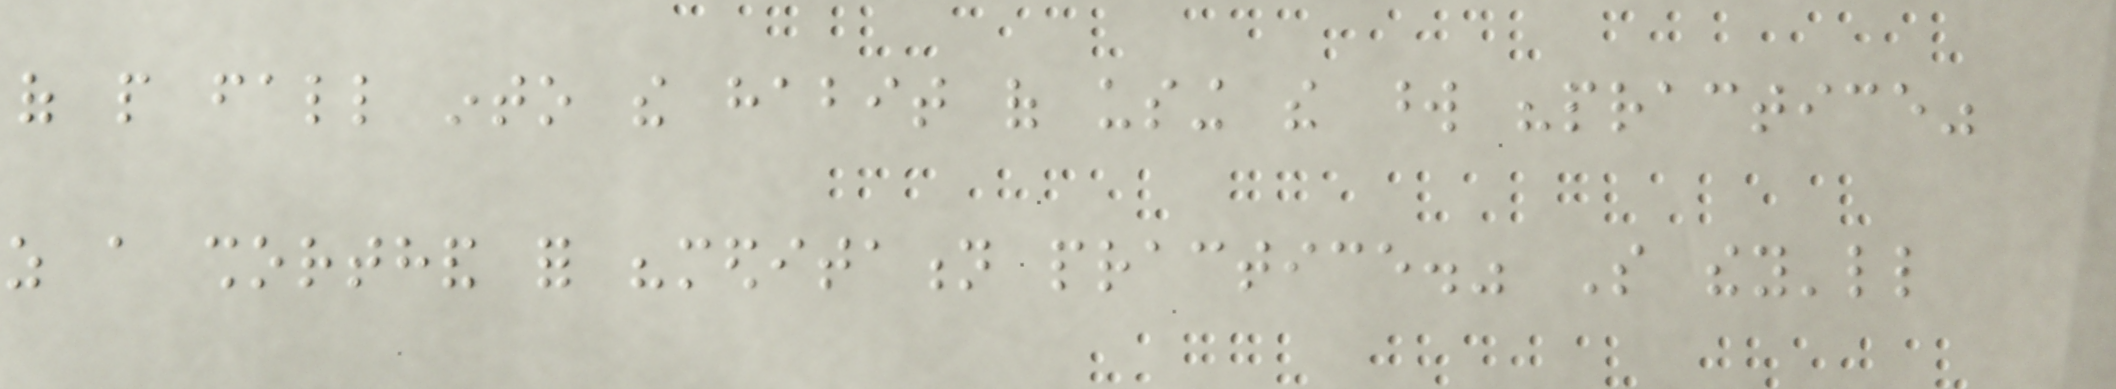of people fall into the habit of using the word "practice"
as a shorthand for "meditation practice." So they'll
